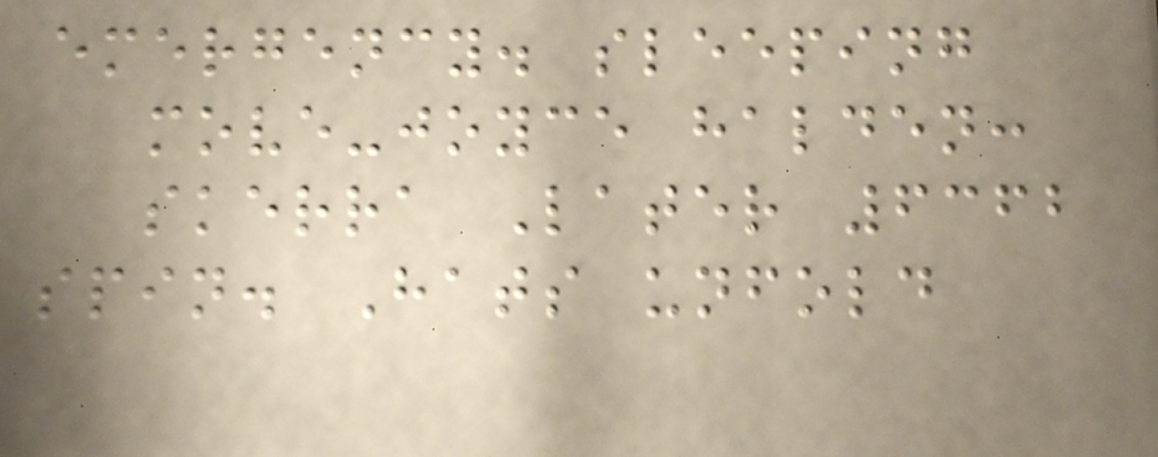emergency. sleeping
move-joyce halden:
skerra Later 6362
spin. Hats unfold
